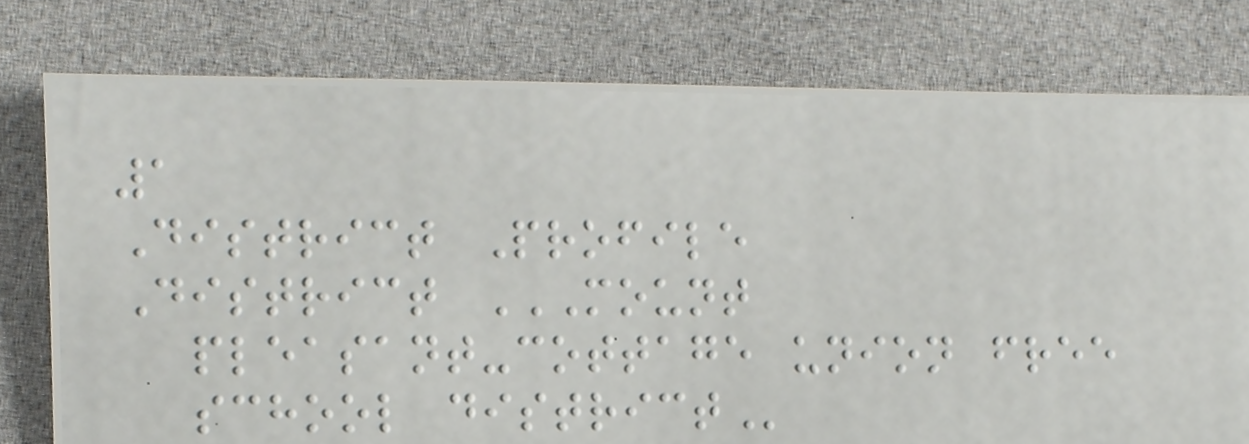1
District Profile
District MOUNT
PLEASANT-COTTAGE UNION FREE
SCHOOL DISTRICT
